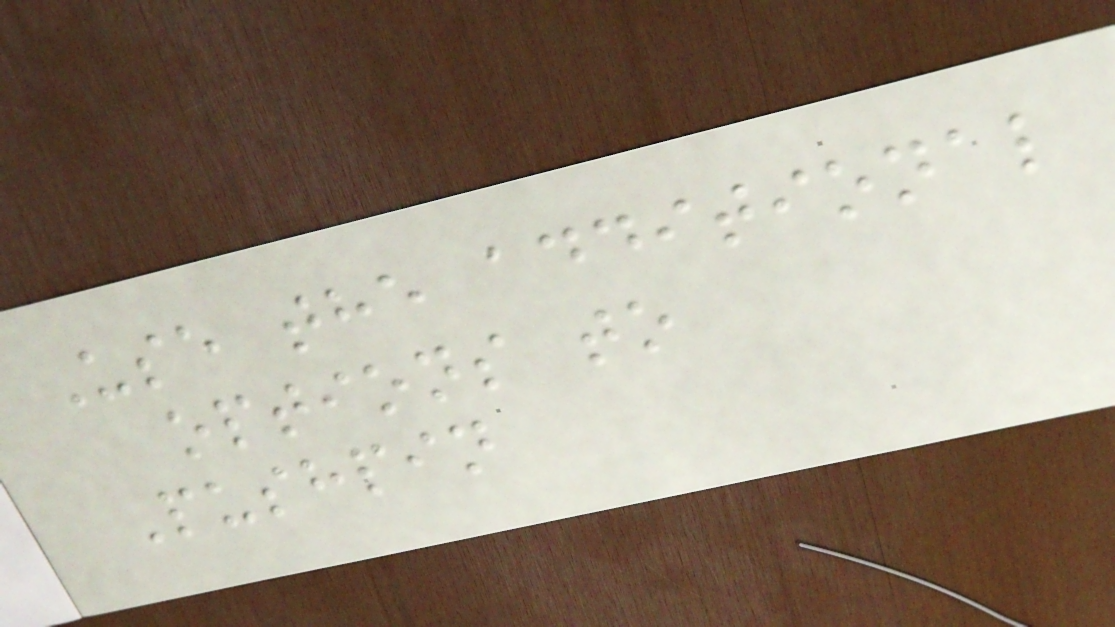Use the additional
options to
Pushpin
